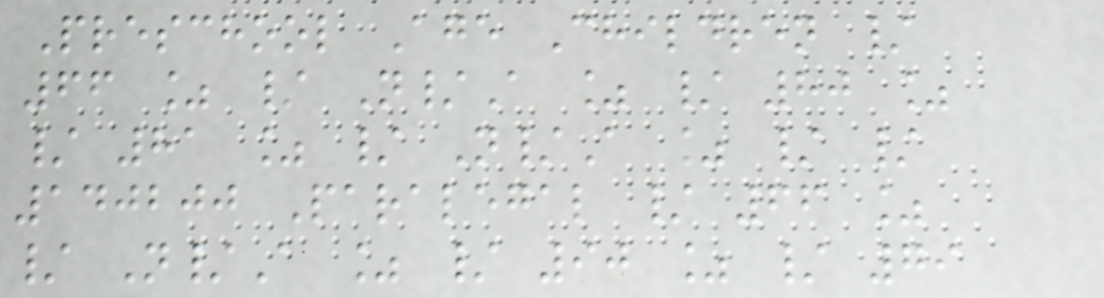Preschool Age Children /
66 % / N/A % / 80 %
/ 81 % / N/A % / /
140200 Paralegal / 66 %
/ N/A % / 90 % / 79
